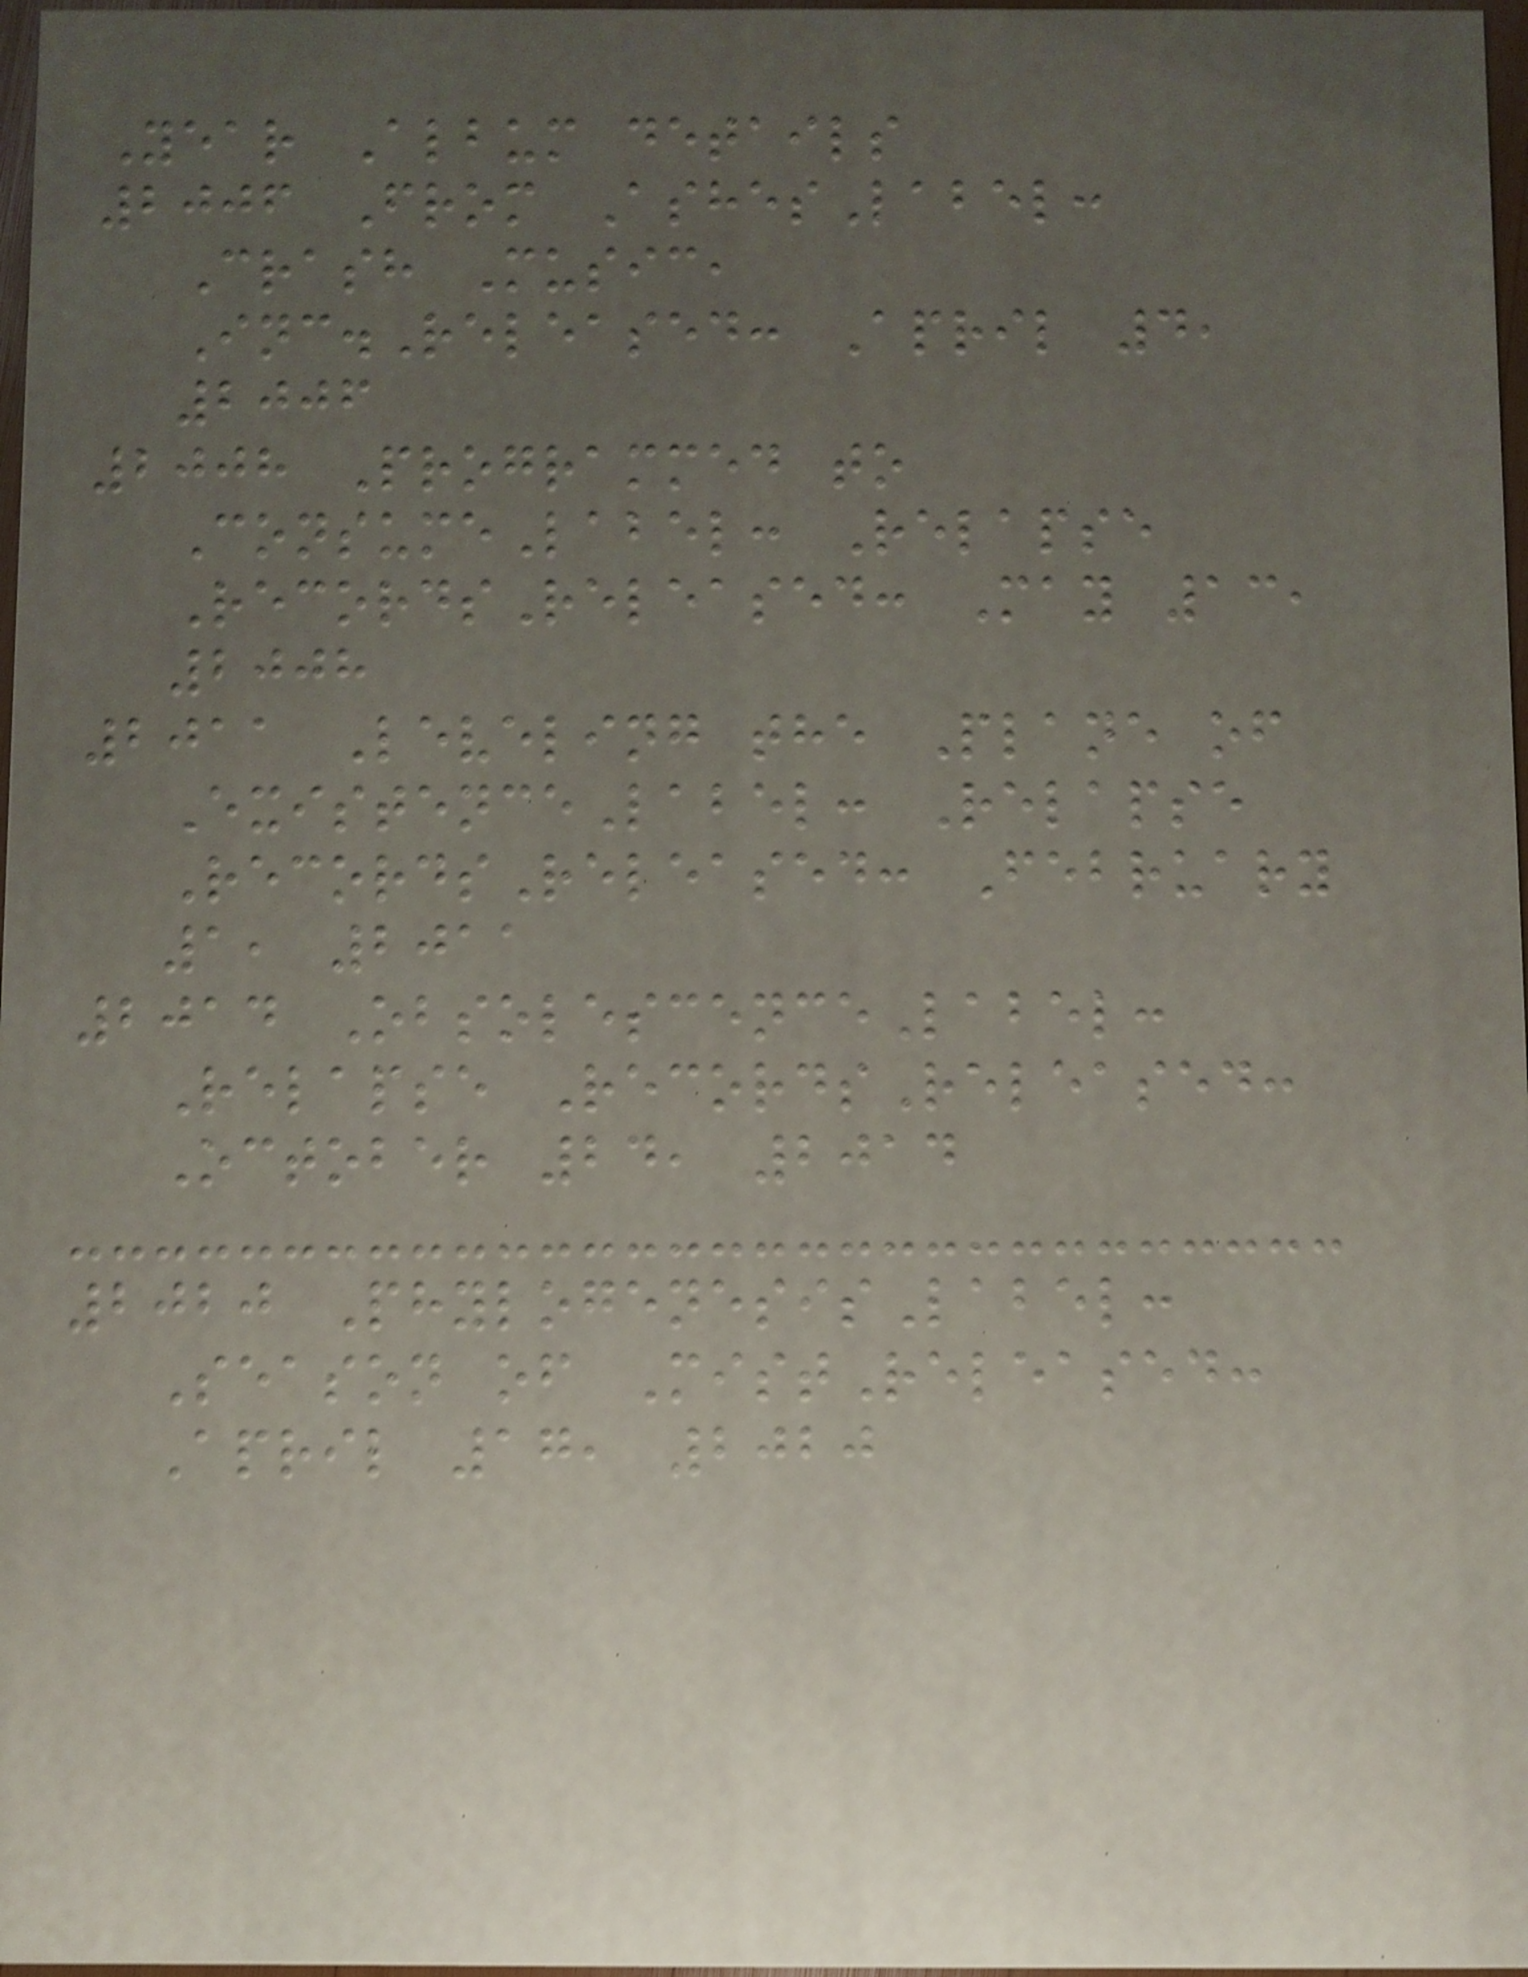Year Album details
2006 From AshesLabel:
Crash Music,
Inc.Released: April 4,
2006
2008 Programmed to
ConsumeLabel: Relapse
RecordsReleased: May 13,
2008
2011 Leveling the Plane of
ExistenceLabel: Relapse
RecordsReleased: February
1, 2011
2014 ObsolescenceLabel:
Relapse RecordsReleased:
October 24, 2014
2020 PhylogenesisLabel:
Season of MistReleased:
April 17, 2020
